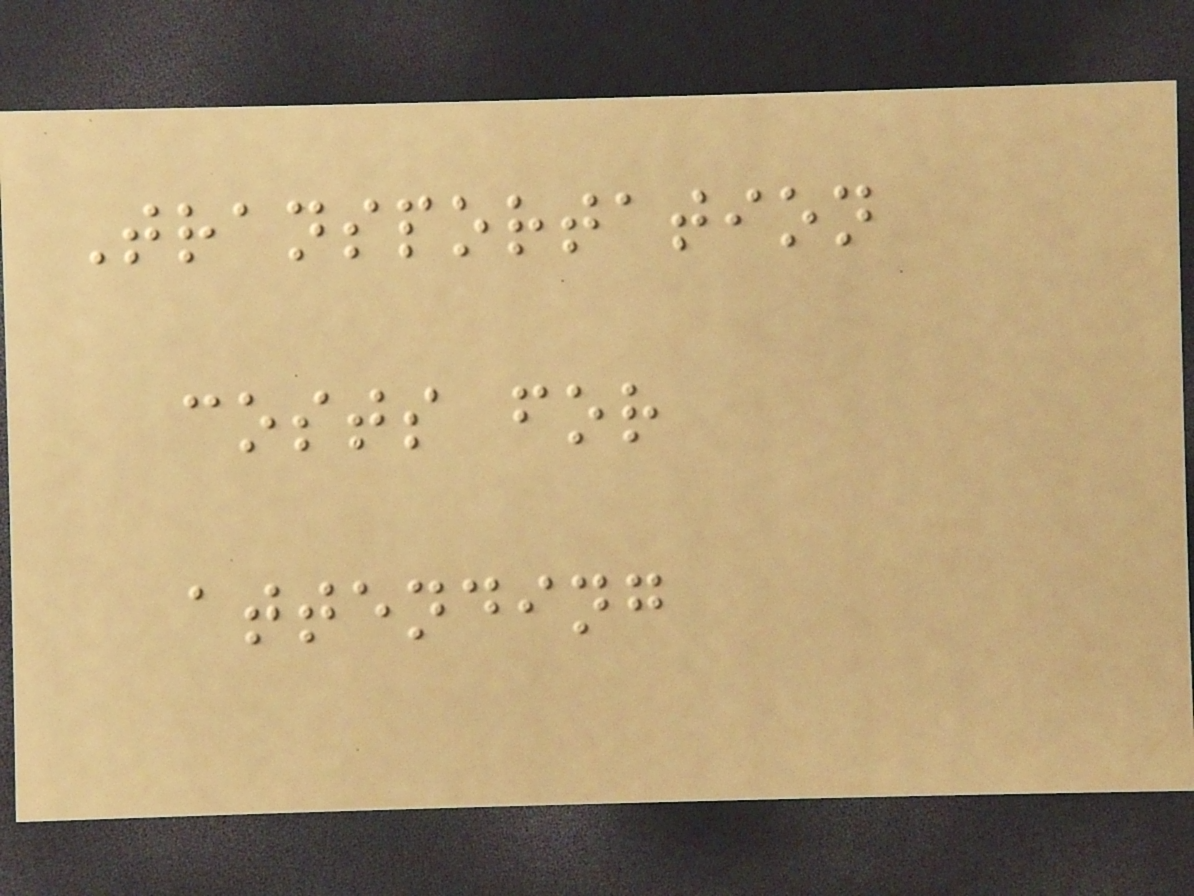Transportation
costs for
attending
